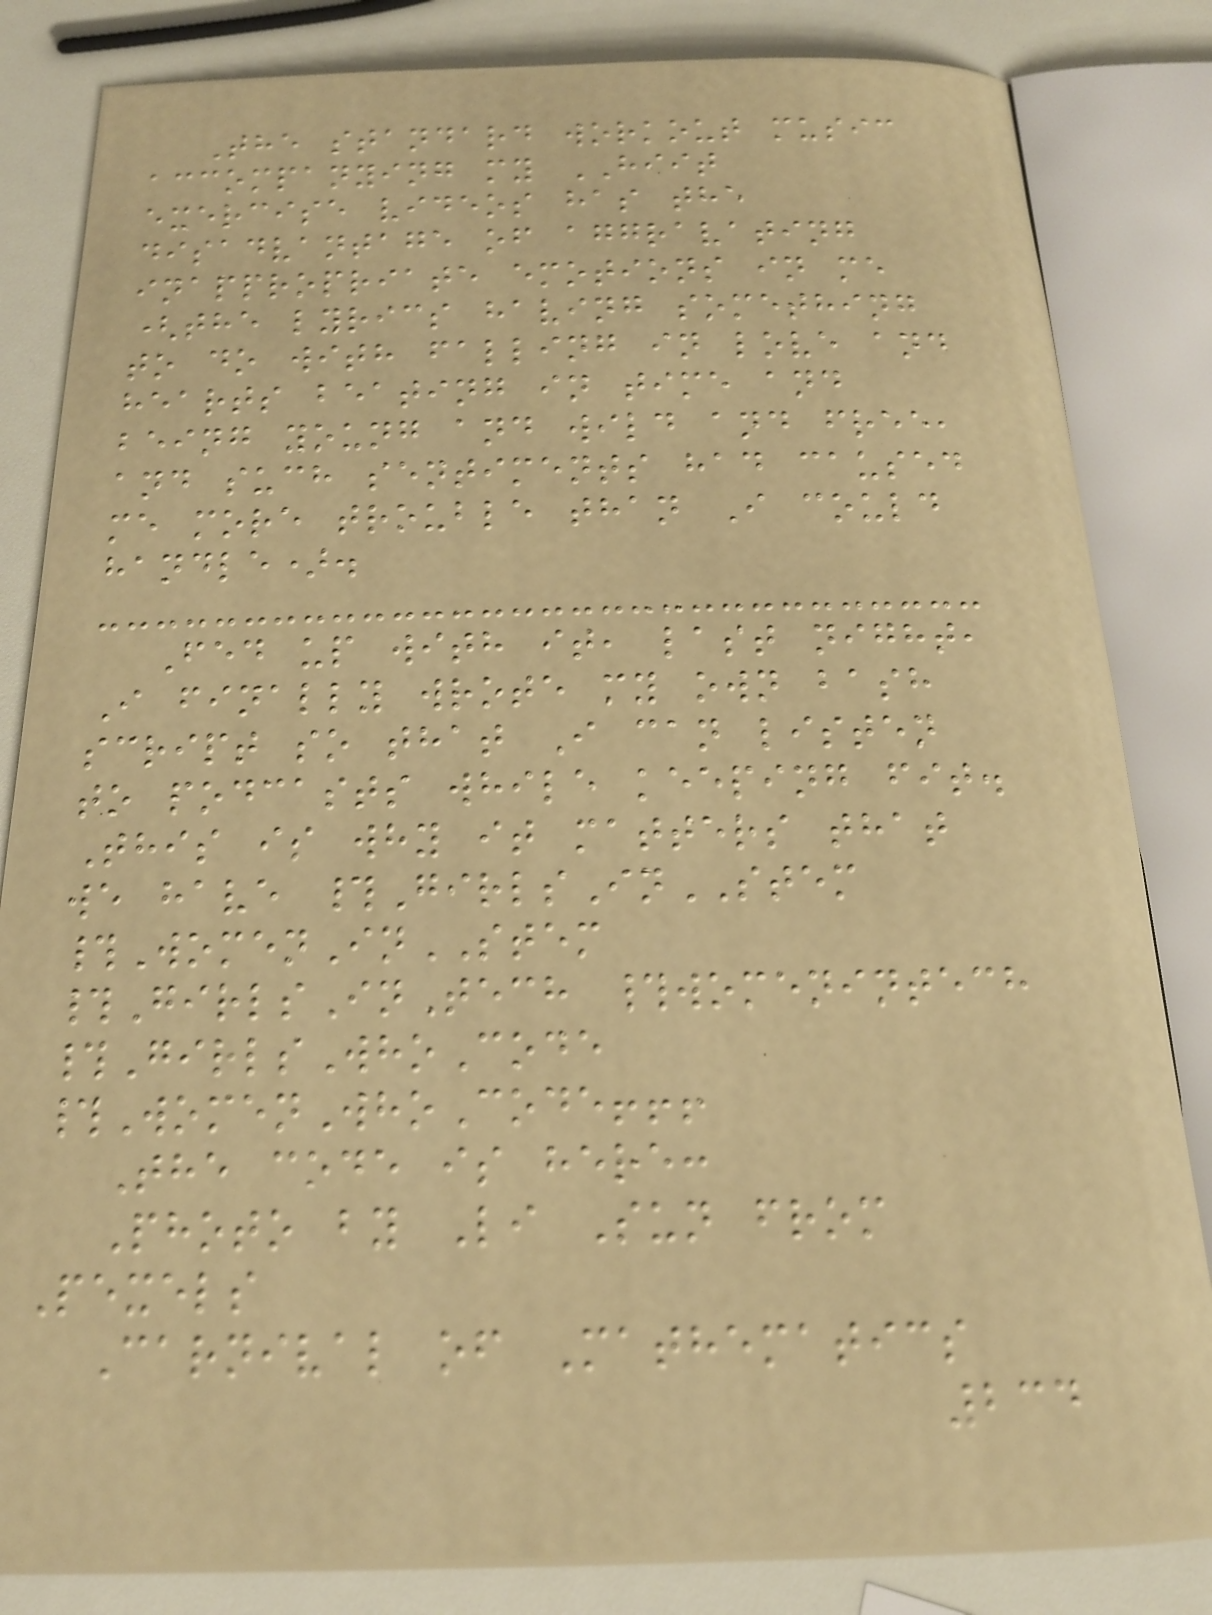The standard workout music
accompanying my HIIT
exercise videos has the
disadvantage of aggravating
inappropriate emotions in me
(the lyrics having something
to do with falling in love and
hearts beating in time and
being young and wild and free,
and such sentiments had caused
me more trouble than I could
handle).
Fed up with it, last night,
I finally wrote my own bash
script so that I can listen
to podcasts while keeping fit.
This is why it matters that
we have #GirlsInSTEM
#WomenInSTEM
#GirlsInTech #womenintech
#GirlsWhoCode
#WomenWhoCode!!!
The code is here:
Photo by Li Sun from
Pexels
Carnival of Mathematics
234
